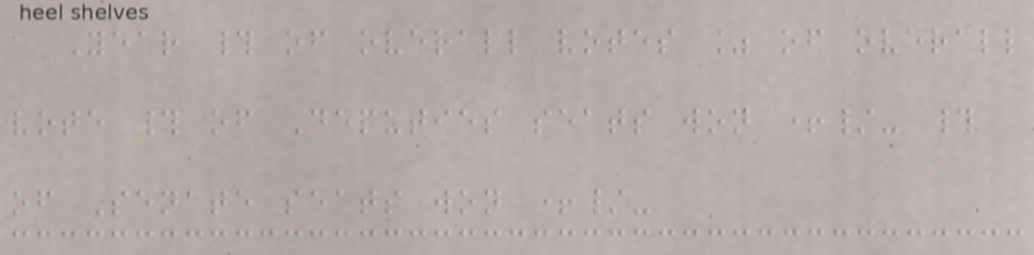Year # of overall votes % of overall
vote # of Deputies seats won +/- #
of Senate seats won +/-
